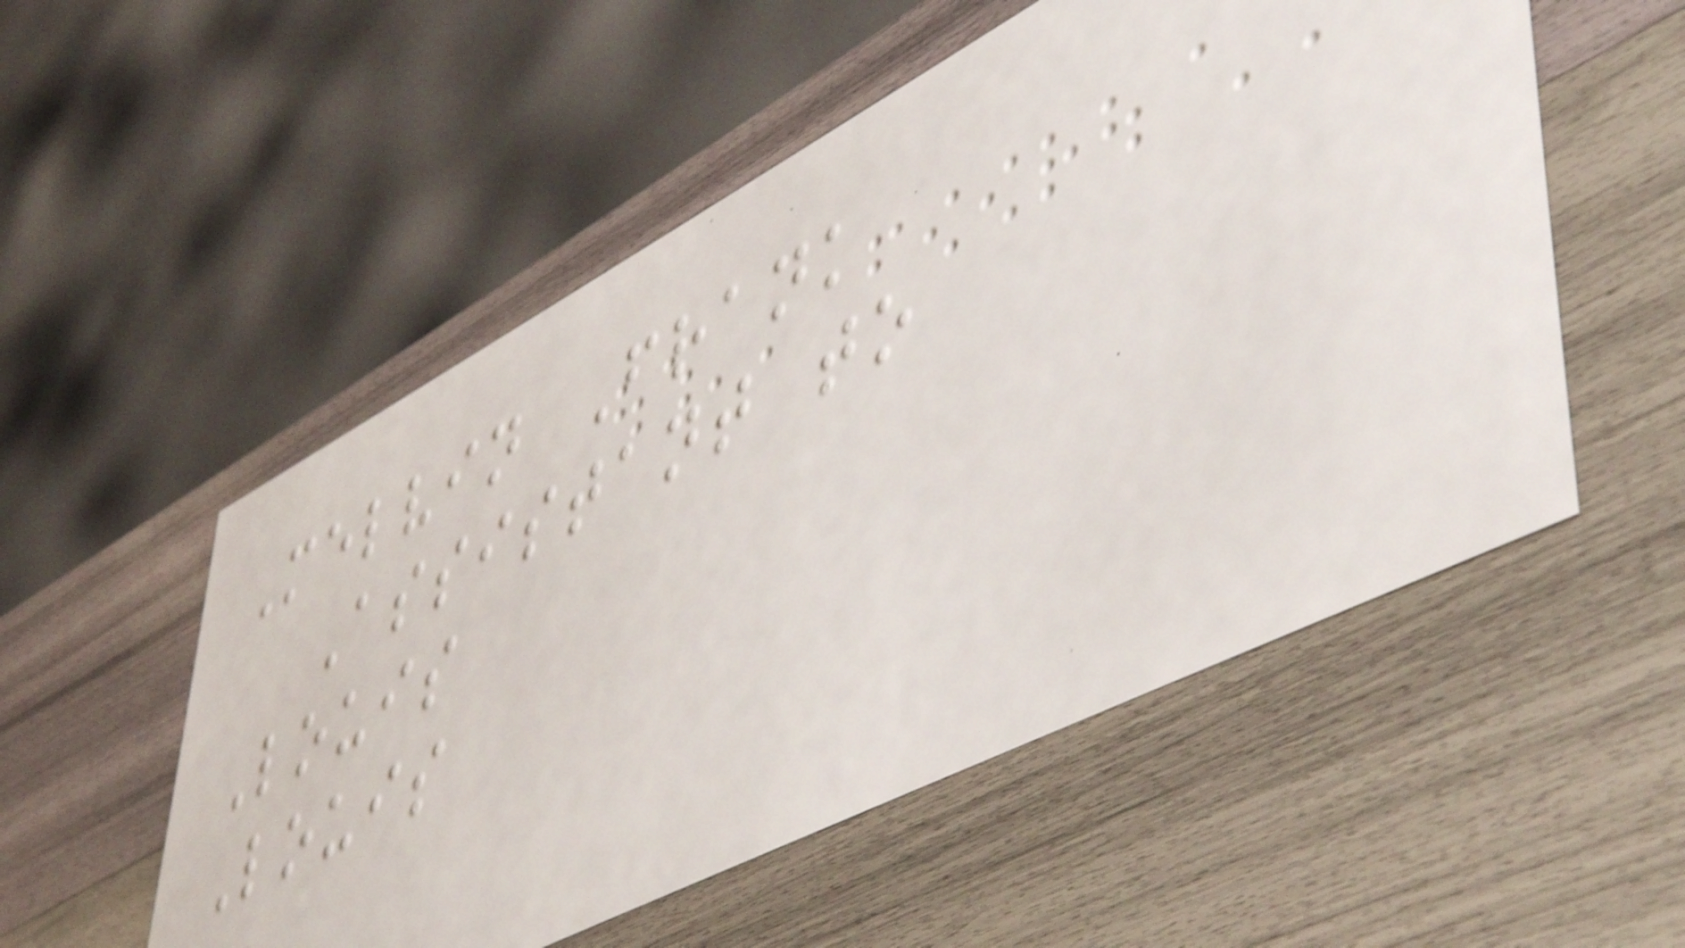Melvin Frank
Assistant to
Louis
Louis
